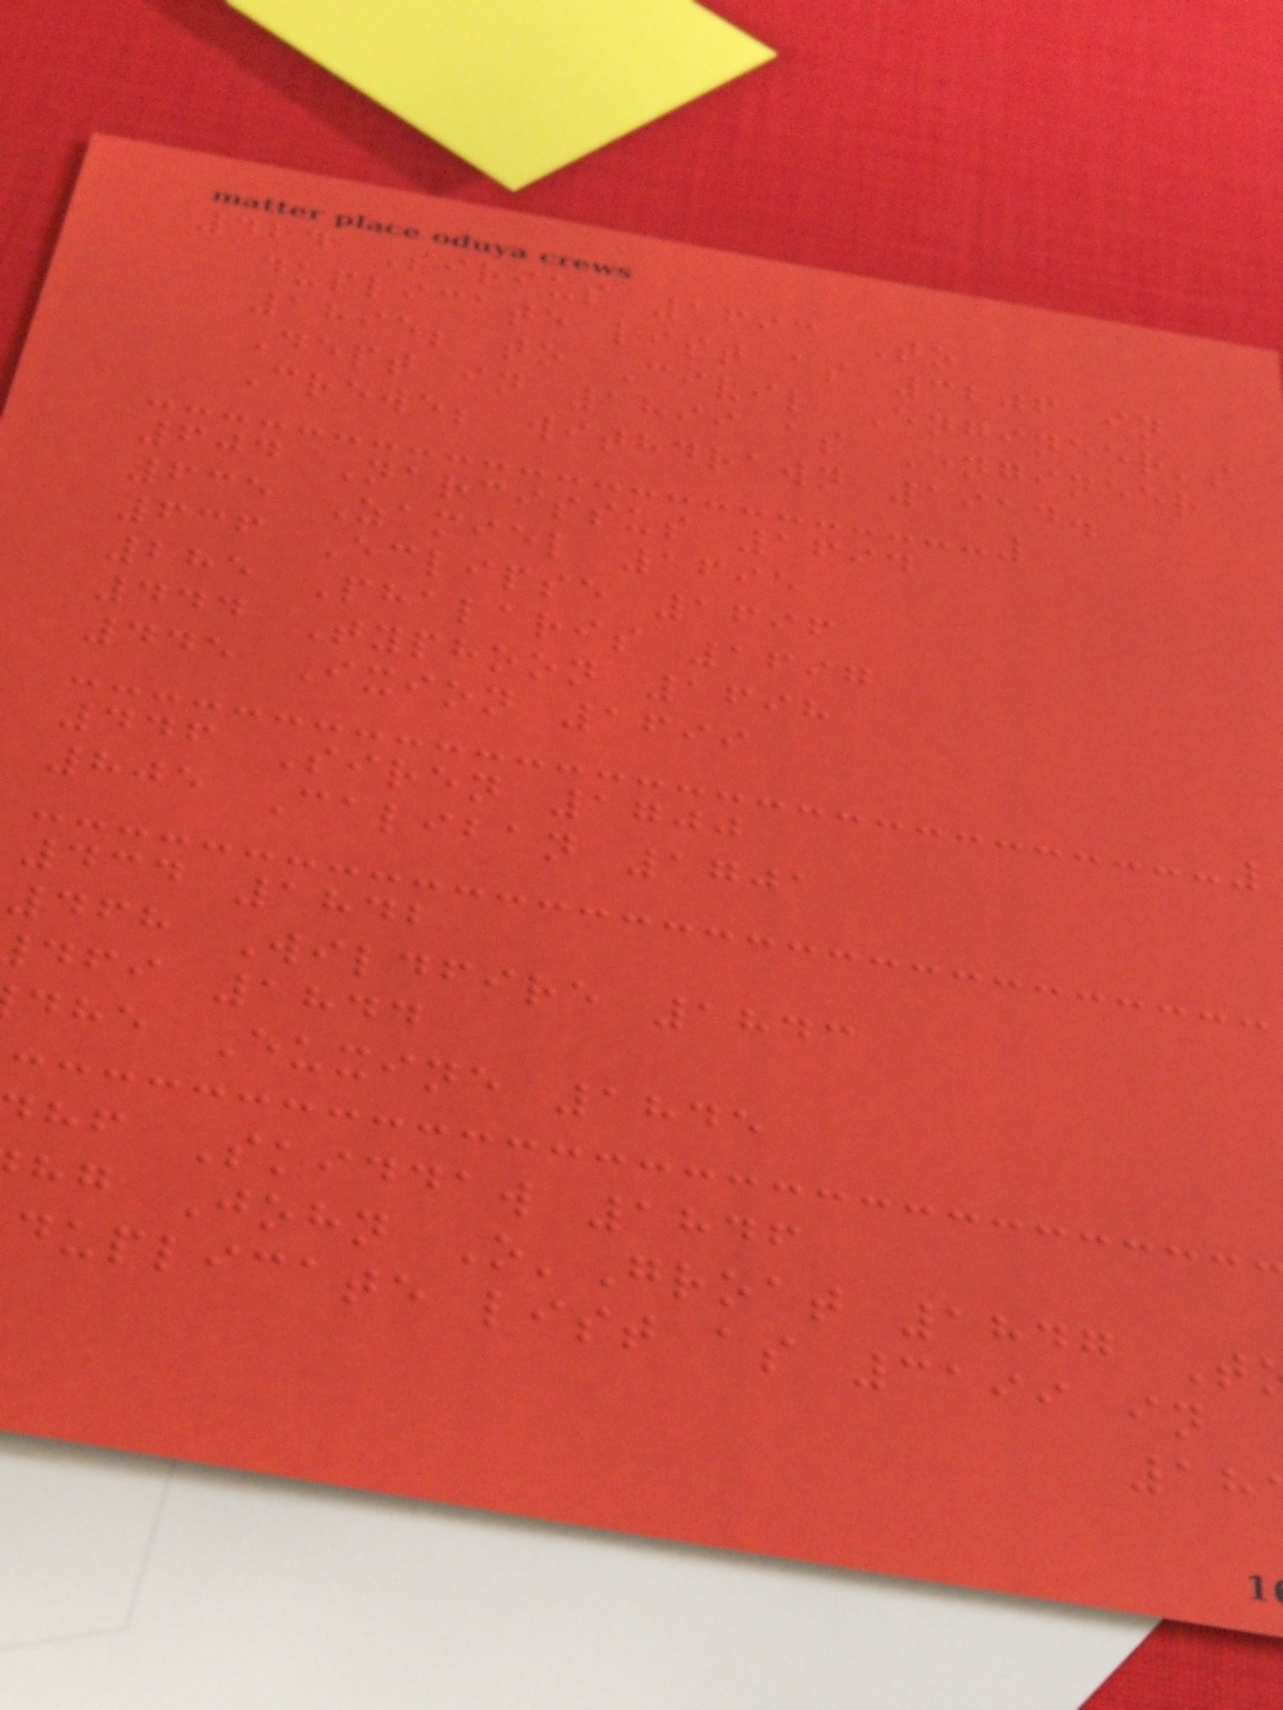424 Sirius 1693 To
duplicate list as 3206 in
1895; to Civil Engineer's
Dept in 1899 as Engineer
Crewe; withdrawn 1914.
604 Narcissus 1694
635 Zamiel 1695
636 Eclipse 1696
285 Phalaris 1697
444 Typhoon 1698
445 Ixion 1699
446 Siren 1700
805 Caliban 1701
434 1842
468 Wildfire 1843
dfi 1844
dhe Euxine 1845
hf Skiddaw 1846
hg John O'Groat 1847 T
duplicate list as 3199 in
